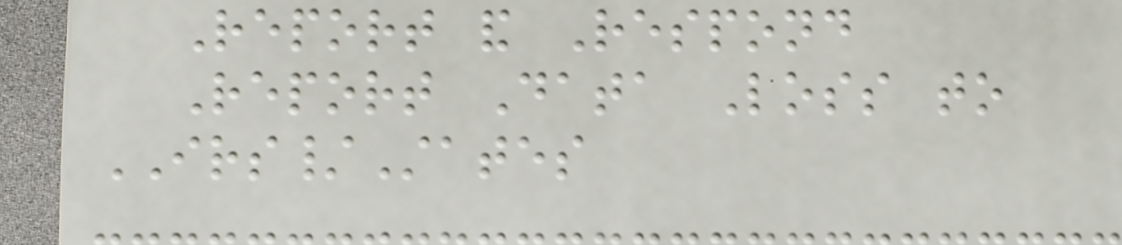Report and Respond
Report Data Loss to
IRS/States
